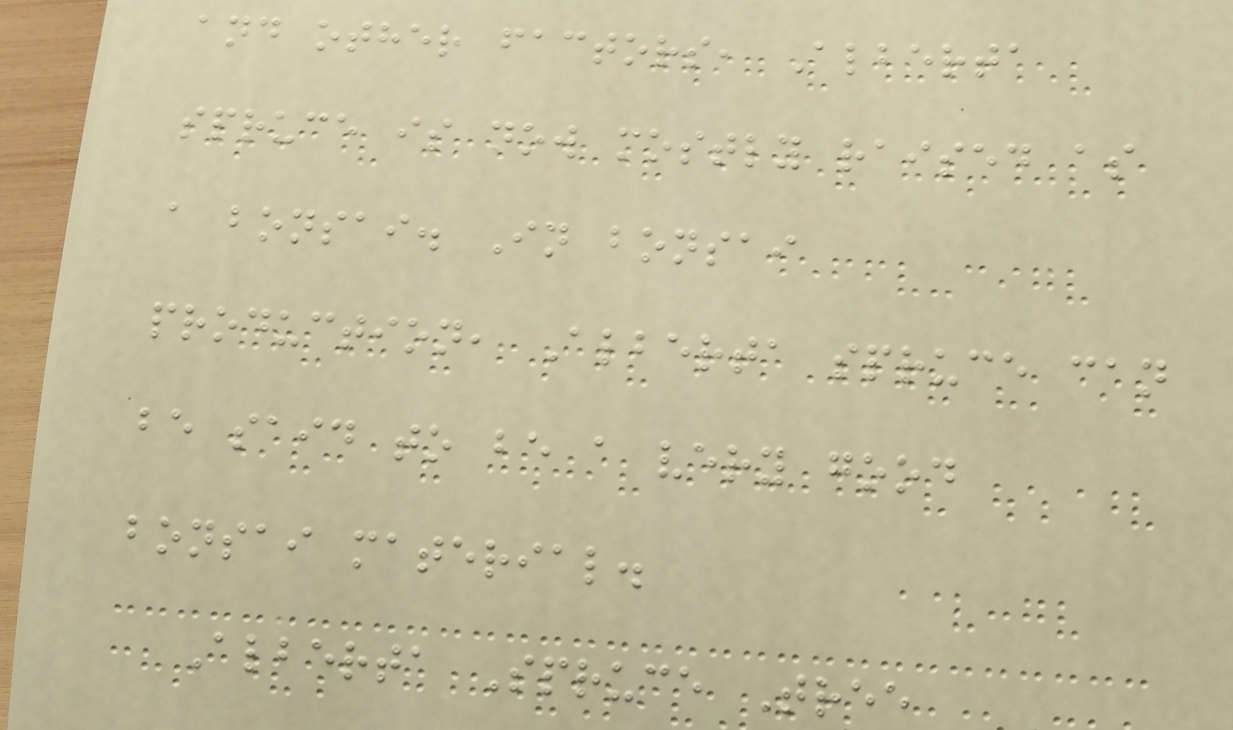and other factors, Alberta
spruce is now mostly raised as
a bonsai. In bonsai
production, Alberta spruce can
be said to be a very good
bonsai material.
Alberta Spruce Tree
